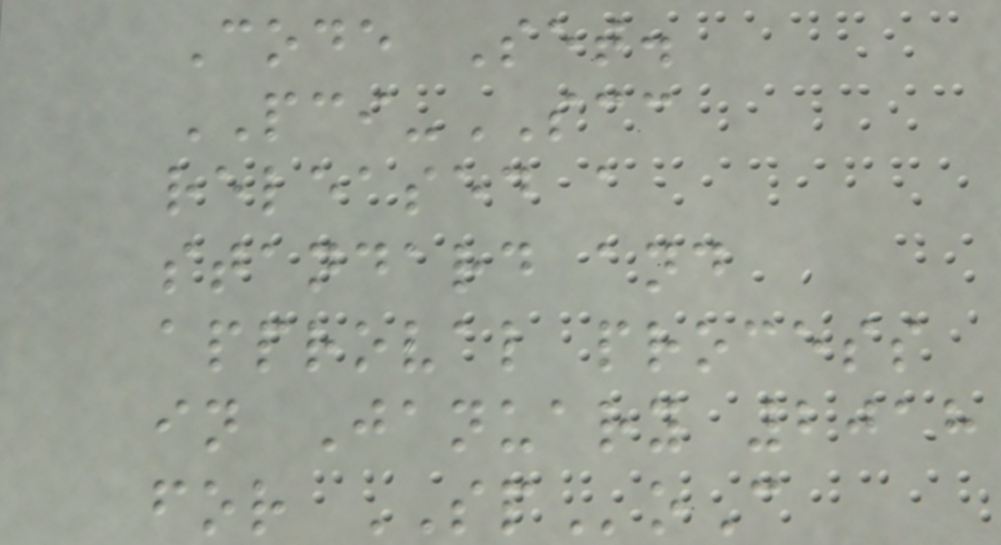Code Set.
PCI-SCC
released a
standard and
approval process
in January 2018
for SPoC
